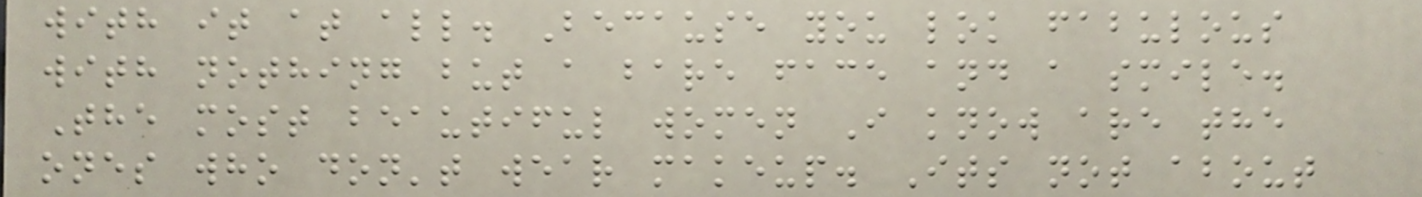with it at all. Because you lok fabulous
with nothing but a bare face and a smile.
The most beautiful women I know are the
ones who don't wear makeup. Its not about
